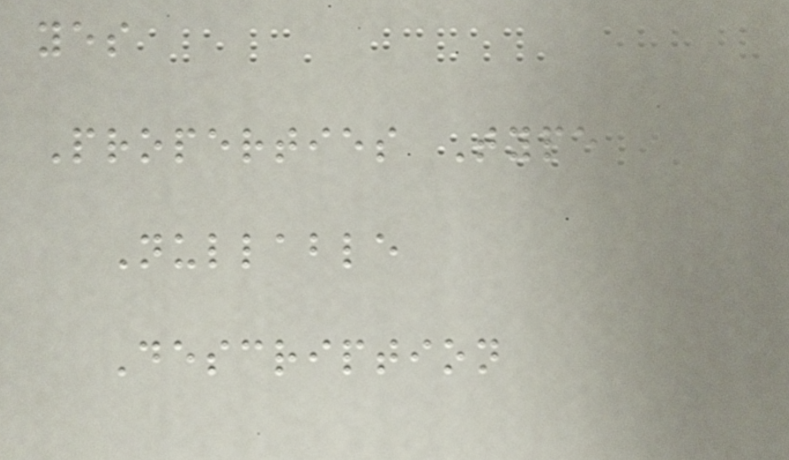yes
Properties Type
Nullable
Description
